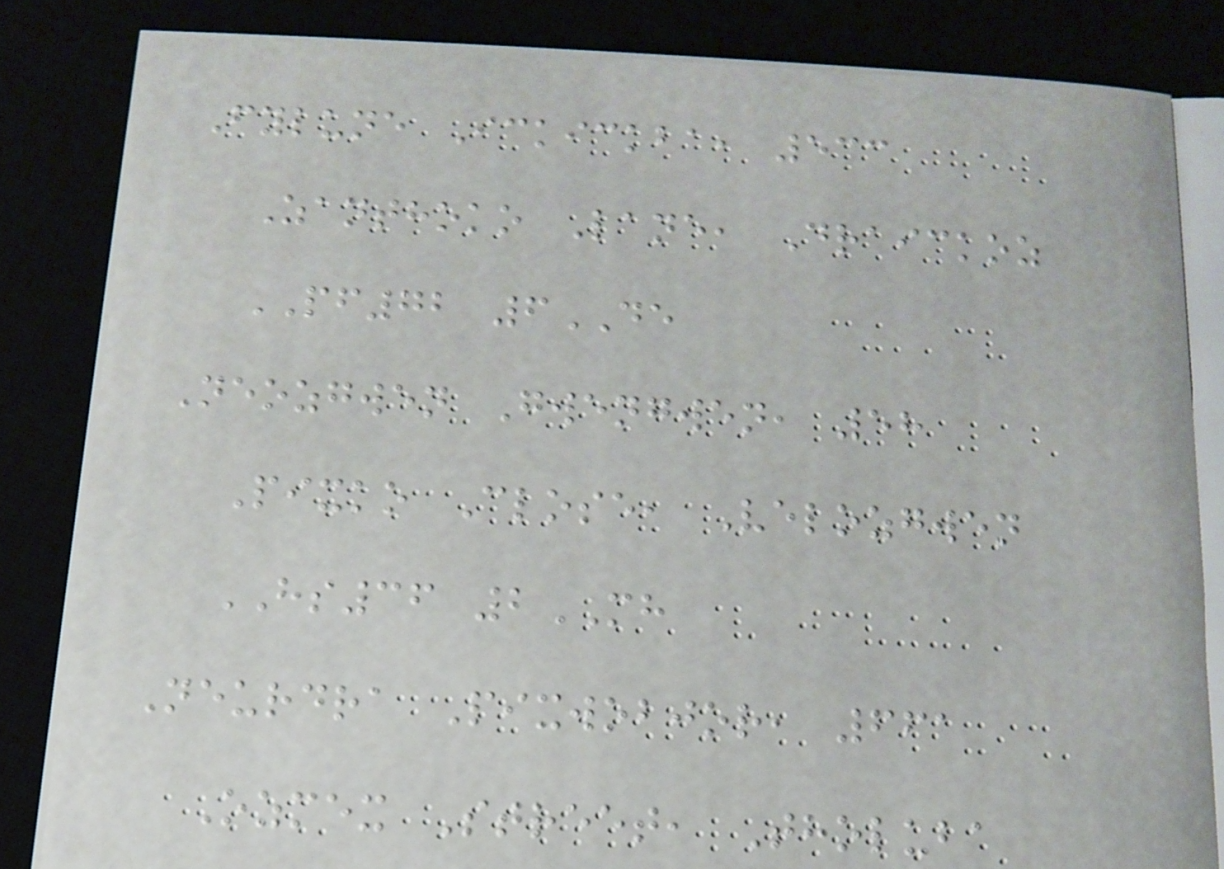Fylune Ickickba, 533
Zanthoko Lane, Draickoz
PF72 6DE
Neozgwen Gwengwen, 58
Pixko Close, Velozgwen
HS36 2MH
Neurdra Pixwobjor, 661
Ozmex Street, Tholuba
